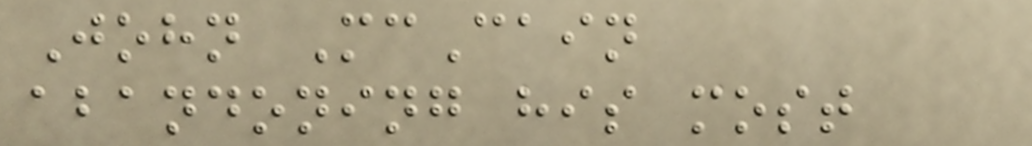John McCain
abandoning his most
